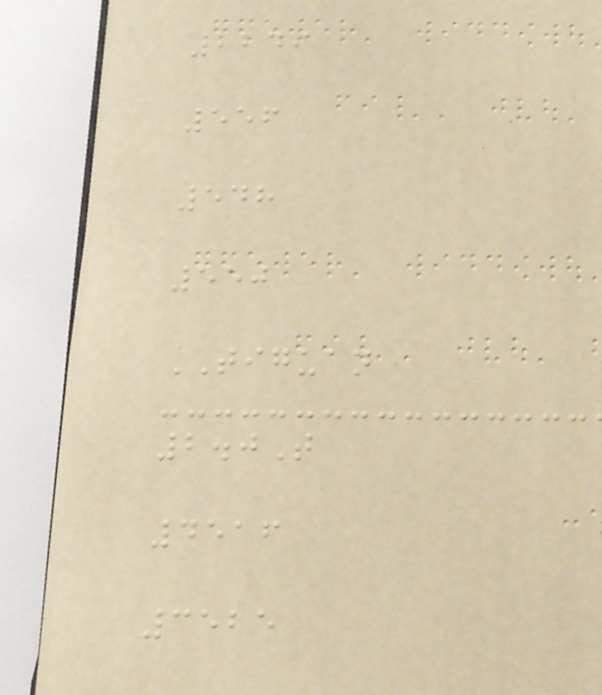2249
556
548
550
TIGUAN
2.0T
4516
3525
